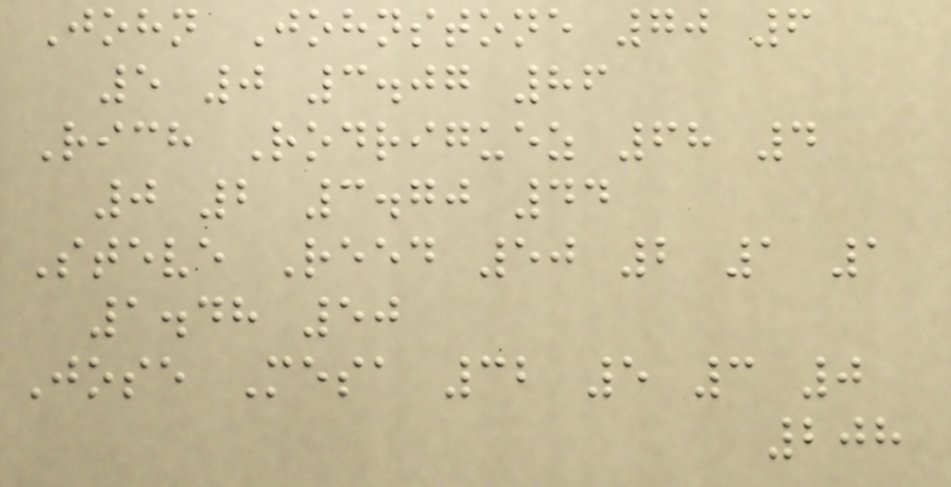John Johnstone 70 6
5 0 3.07 86
Rich Rodriguez 68 4
0 2 3.70 44
Steve Reed 50 2 1 1
1.48 50
Jose Mesa 32 5 3 0
208
